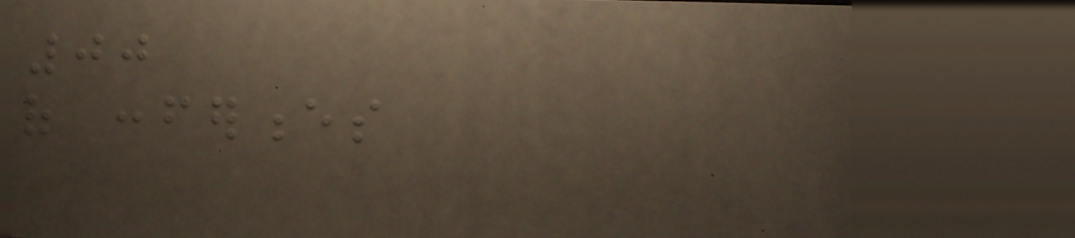00
of conferences
